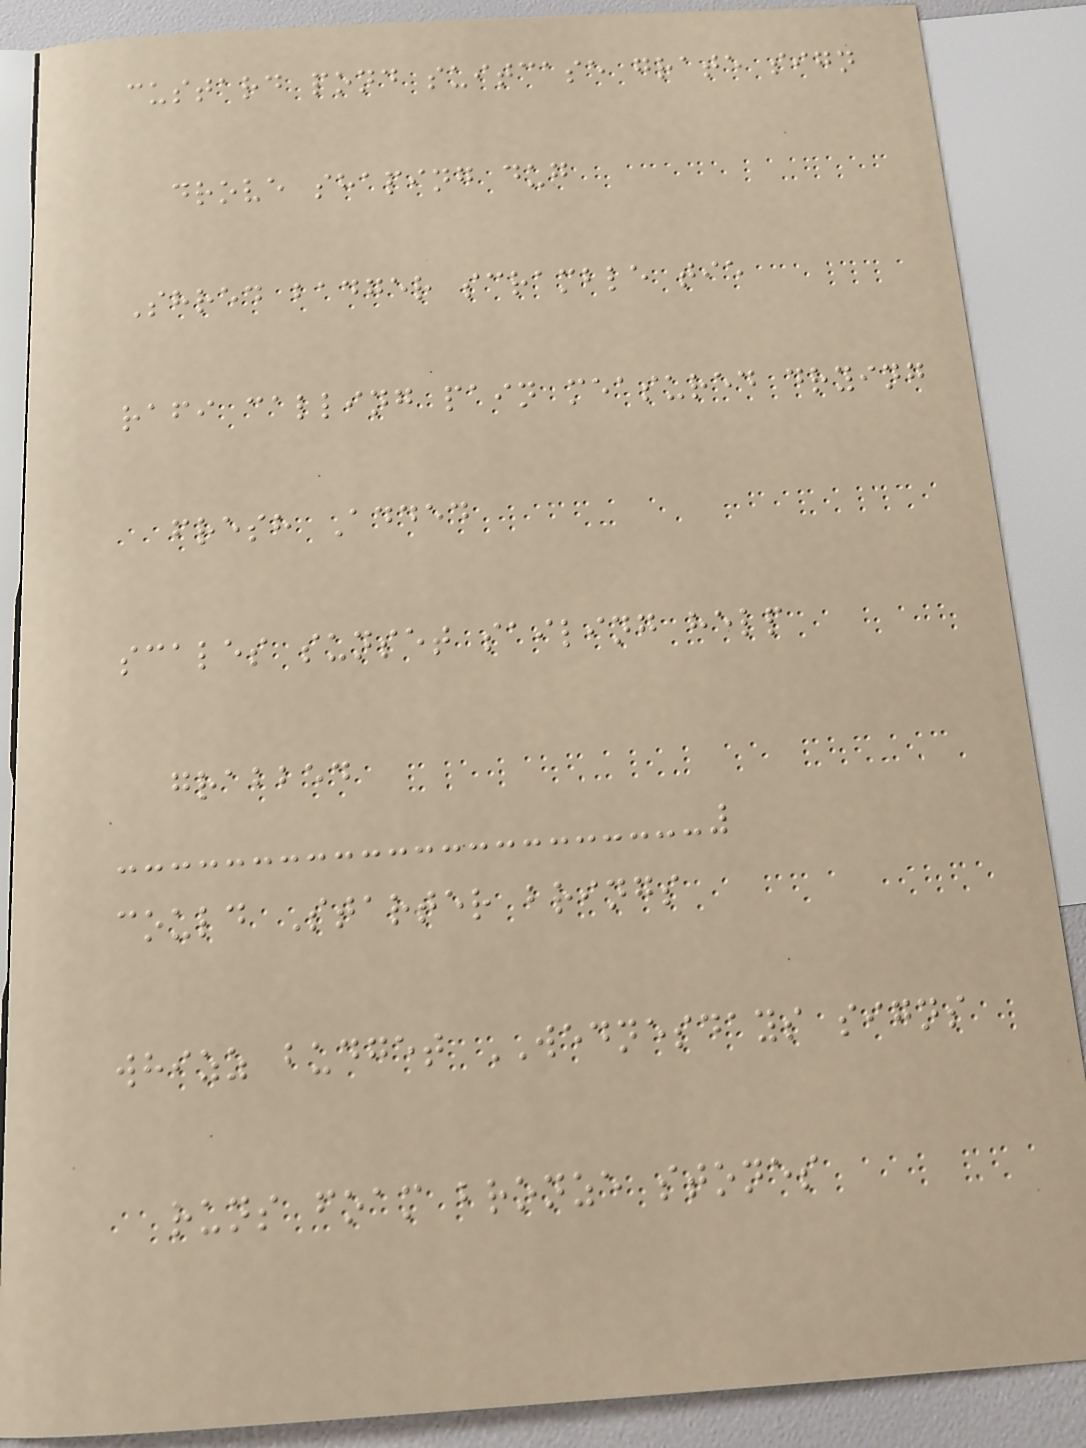custard pond suitcase grate sign
drove shaping dug
Shred badger scramble tie
rafi calling pain measured drying
fresh Added
scales sunset sailing help
grabbed
could Starter brings
whizz budget WEDNESDAYS signs
runs foam bronze stones
